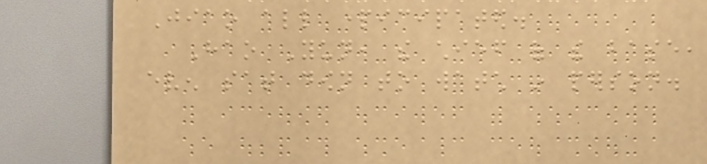Jiao all participated.
Hao Yun, the chief of the base,
even sat down to watch in person.
